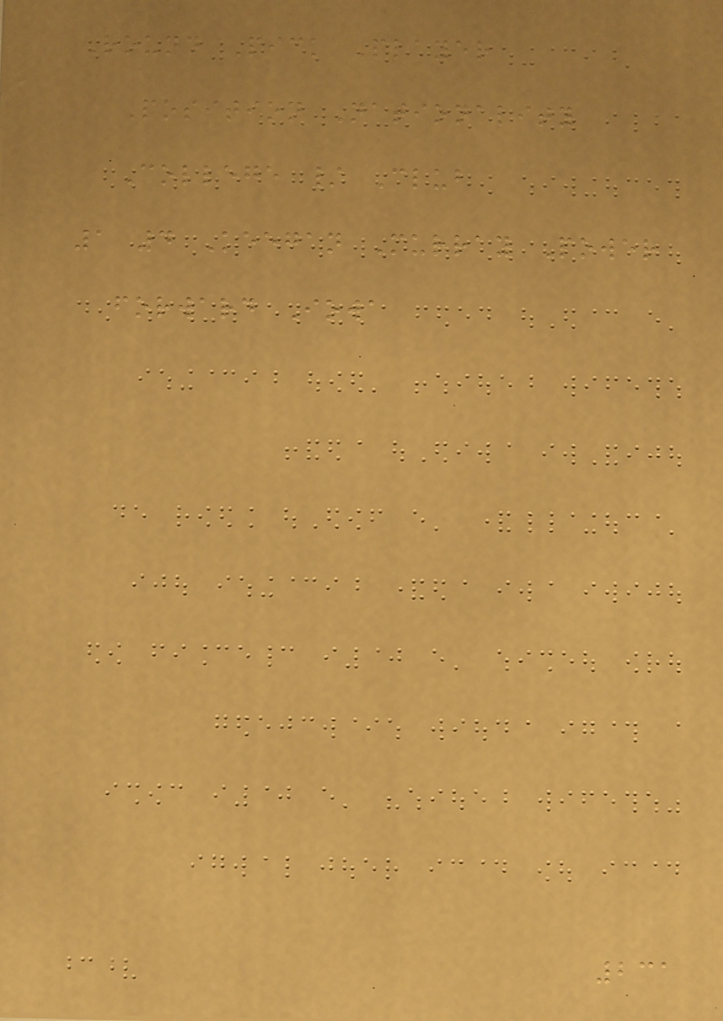Round Pick Player
Position Nationality
College / Club
1 4 Keegan Murray Power
forward Iowa
231
